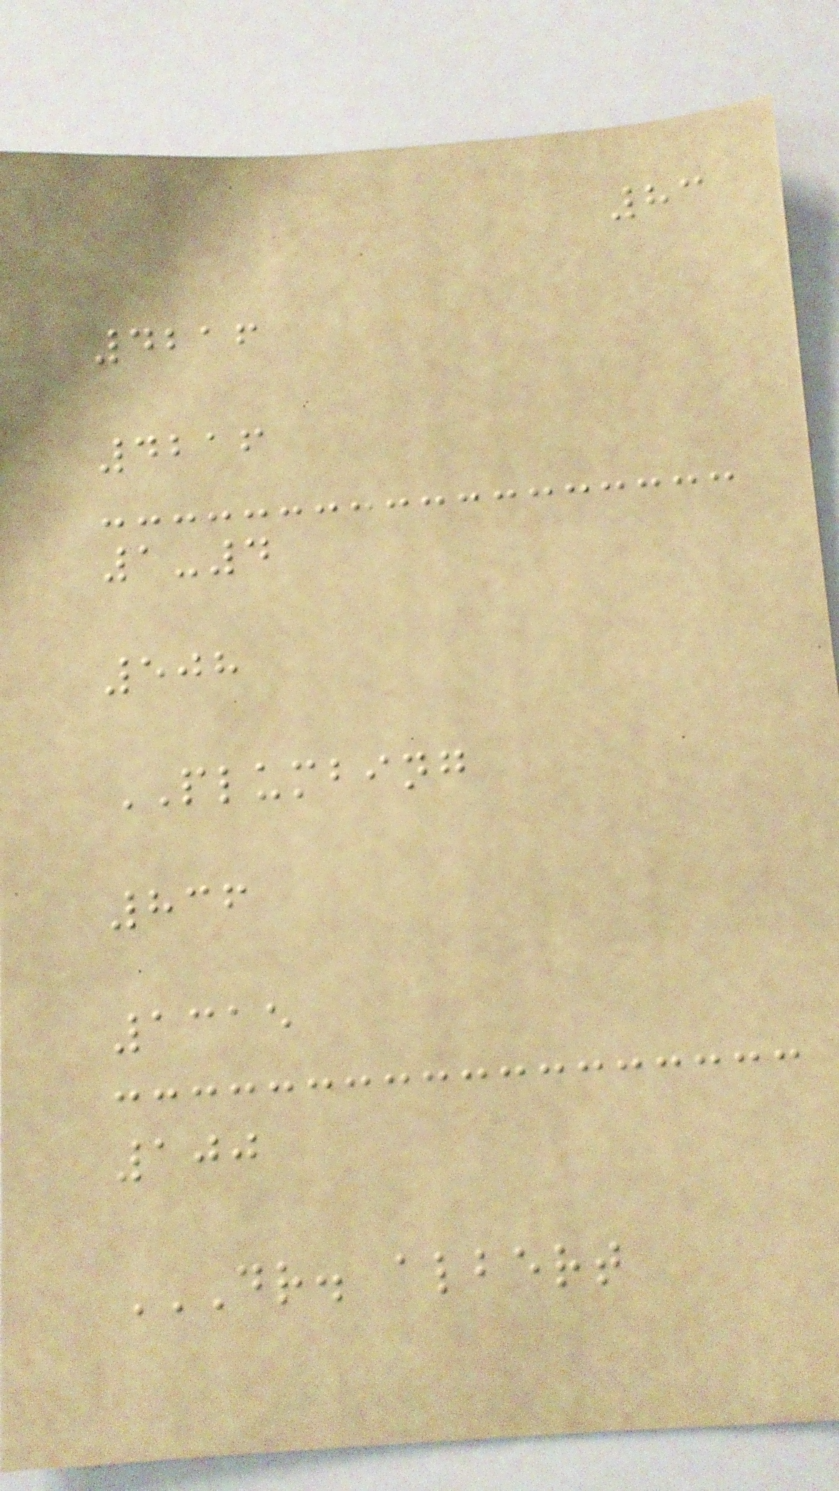83
4216
4216
1-4
508
PLUMBING
836
1315
100
DR. ALBERT
